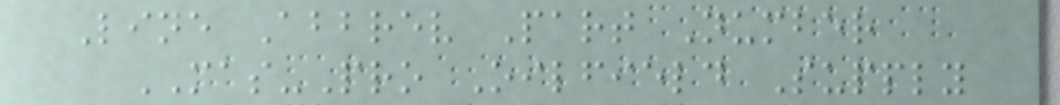Line Abbrev Part Number
MAS-Pro Oilfield Supply
